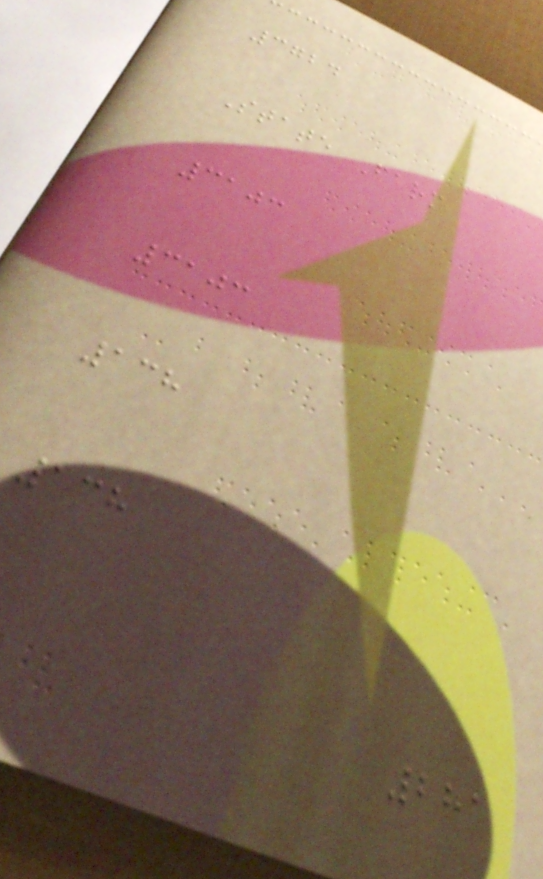3724
State Farm
3103
3103
138
138
281
